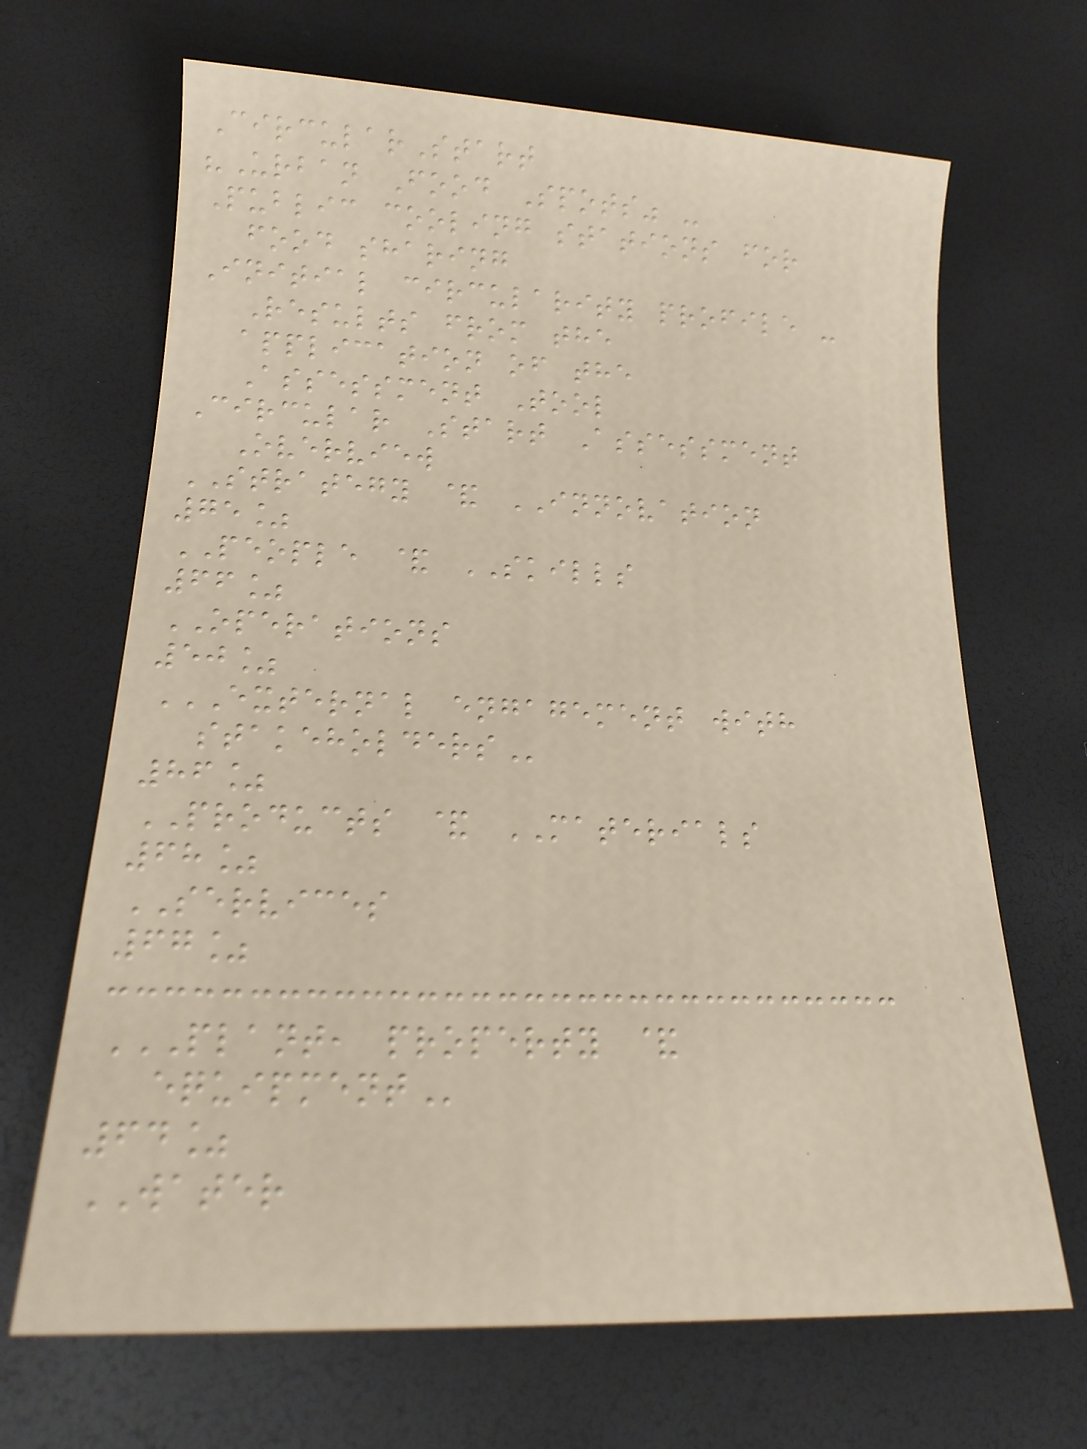CircularStart
"Urban Food Spots" -
Public cooling stations for
food sharing
Initial circularity profile -
Results from the
application of the
Assessment Tool
Circular Start Assessment
Overview
STRATEGY & INNOVATION
75%
PEOPLE & SKILLS
66%
OPERATIONS
50%
EXTERNAL ENGAGEMENT WITH
STAKEHOLDERS
86%
PRODUCTS & MATERIALS
68%
SERVICES
67%
PLANT, PROPERTY &
EQUIPMENT
64%
WATER
